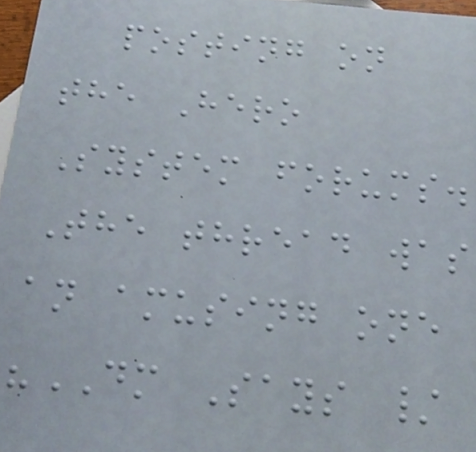posting on
the Hero
System forums.
The thread was
an amusing one
"DM Says /
